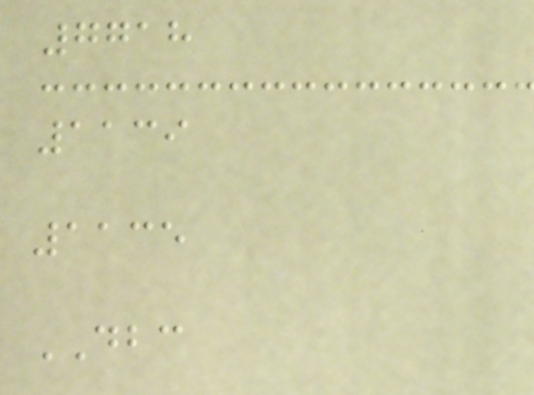7718
1139
1135
DBC
